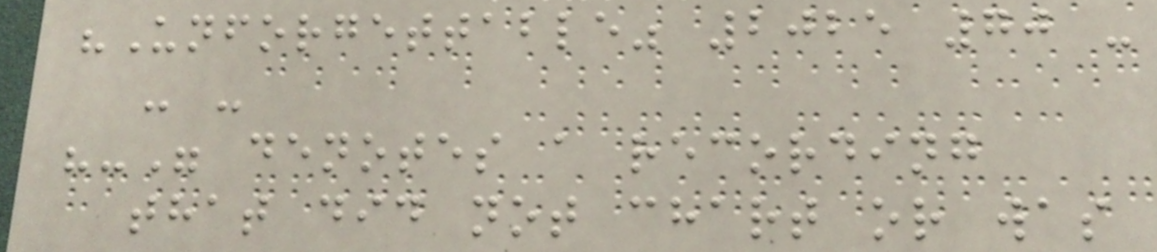"Unforgettable" 2025 70 -
- -
"-" denotes a recording
that did not chart or was
